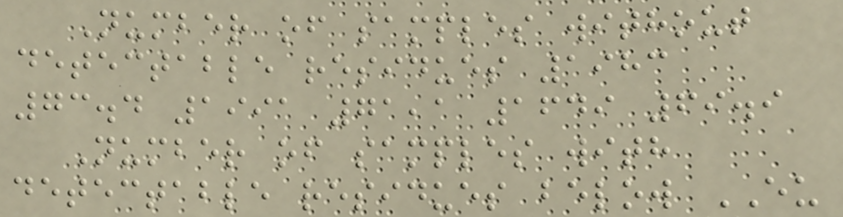Number of samples without
detectable residues 1983
73.4 1991 71,1 1649 69.9
Number of samples with
detectable residues below EU
